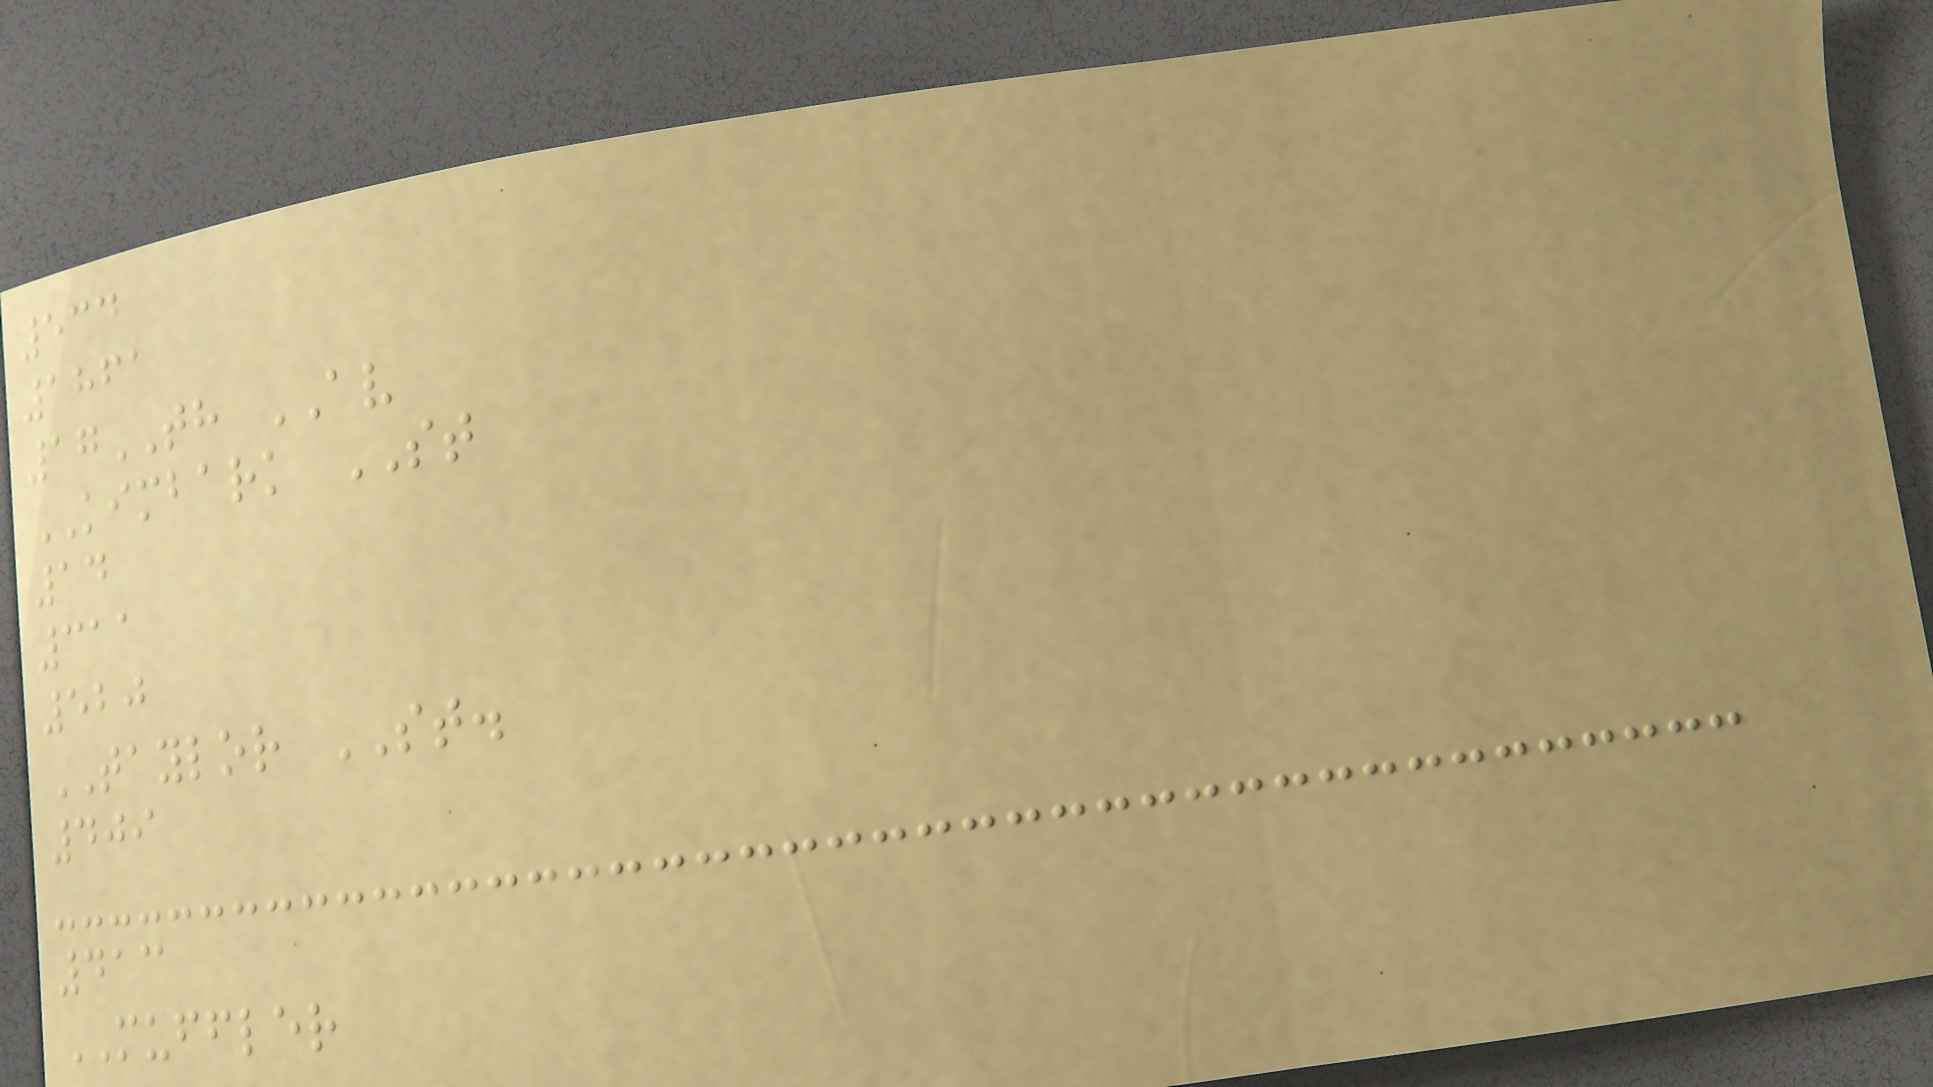534
1861
17TH AV
KIMBARK ST
14
311
520
TAYLOR ST.
409
413
MUFFLER
